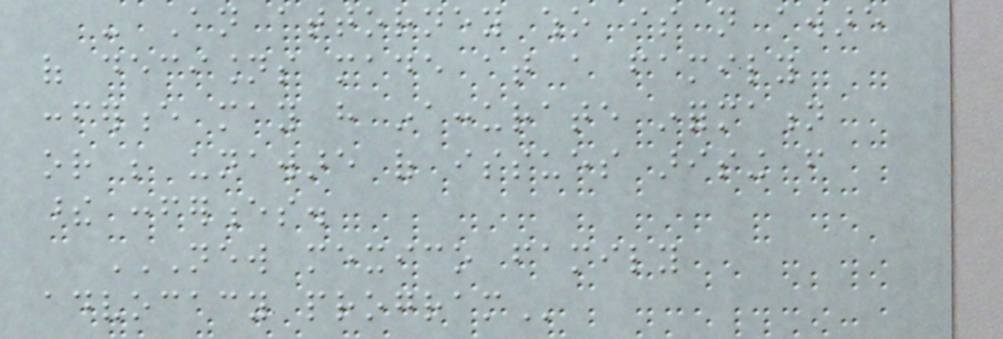- An attorney who is not aware
of decisions made at a family
conference may have inaccurate information
or be unaware of issues arising from
these conferences.
NEW MEXICO FAMILY
ADVOCACY PROGRAM
